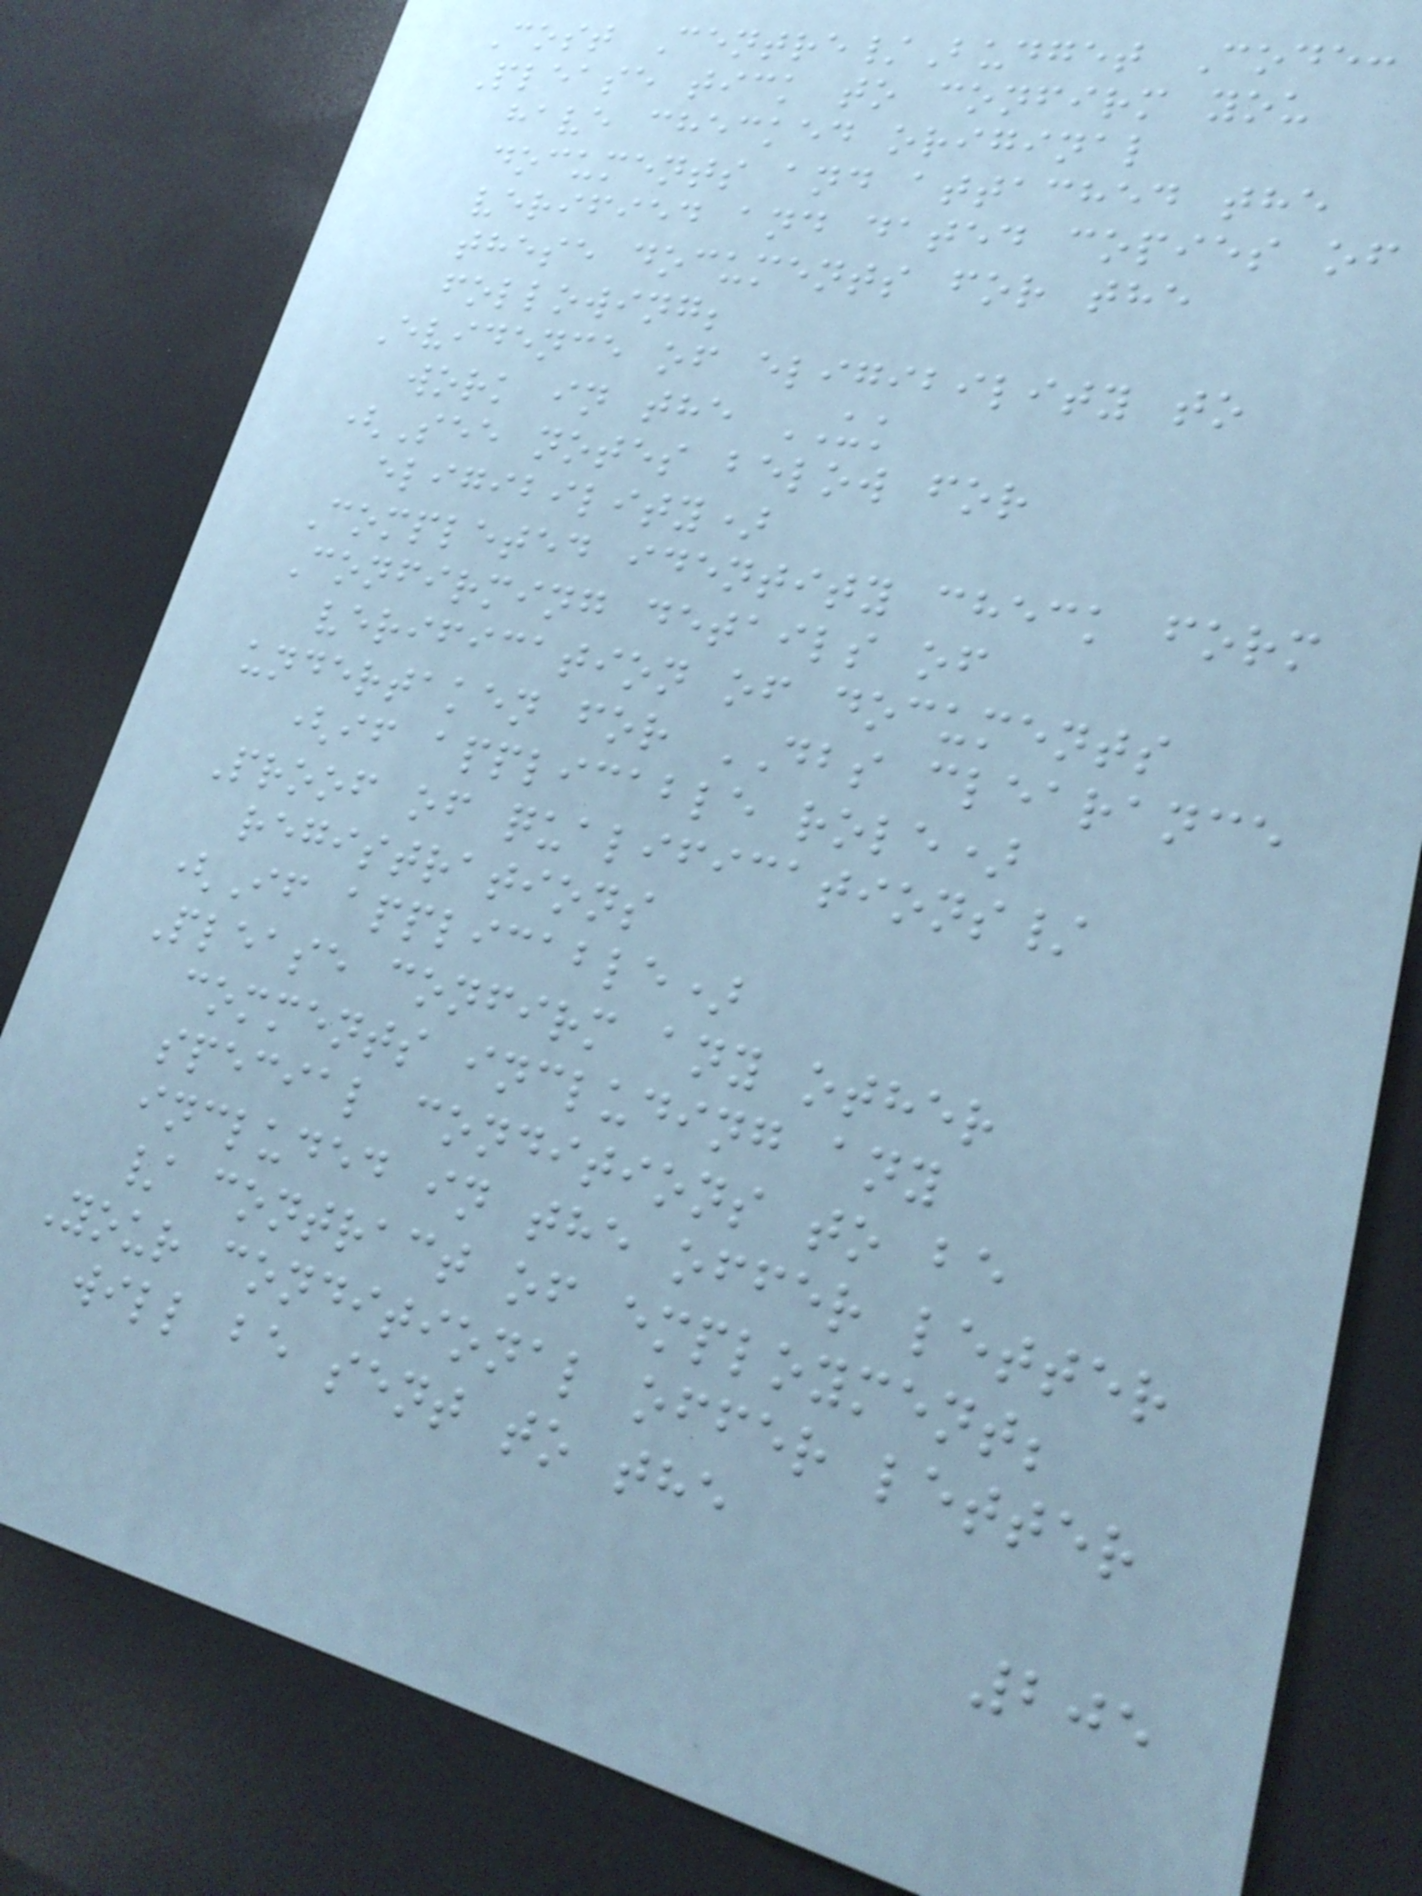Cost Centre/Budget Code:
Please tick to confirm you
have checked original
documents and attached the
verified and dated copies of
these documents for the
following;
Evidence of eligibility to
work in the UK
(See notes below for
eligibility)
Completed identity check form
Confirming details of
verification of documents
undertaken for DBS clearance
(if applicable role)
Proof of qualifications/
registrations
(If applicable)
Please confirm any other
comments including any
special conditions to be
included in the offer letter
/ contract of employment;
Your conditional offer letter
will be sent to the
205
